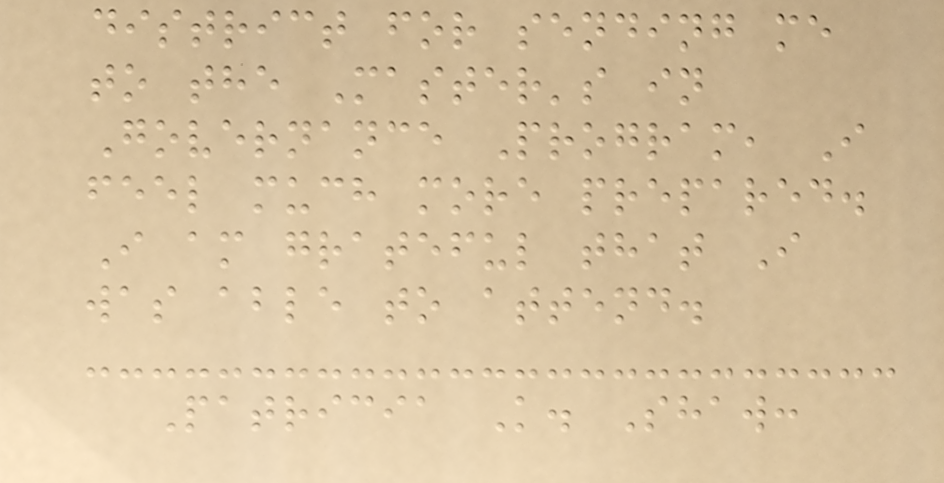district for sending me
to the Master's in
Governance Program, I
feel much more prepared.
I am grateful that I
was able to attend.
Patricia K. Shaw:
